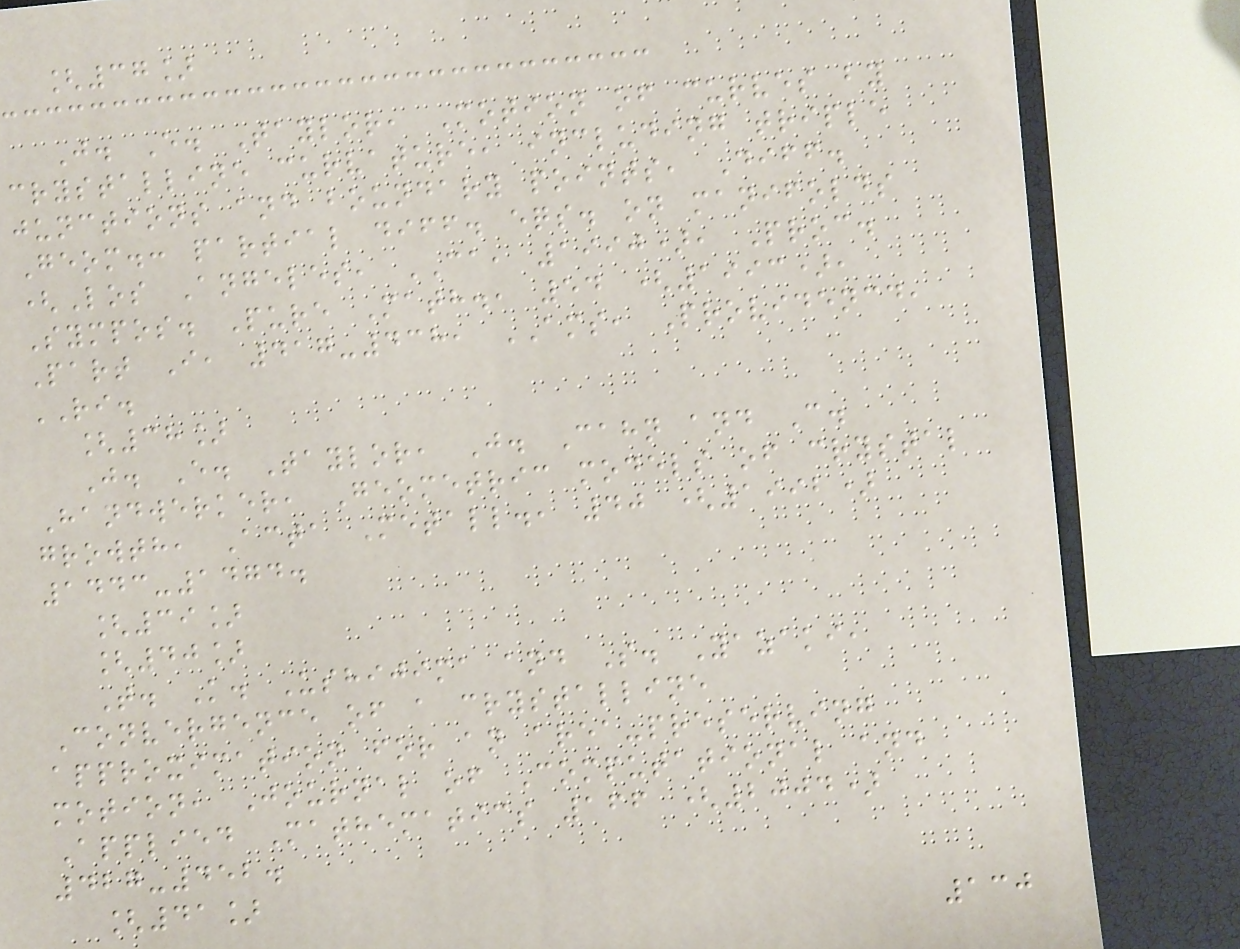[37]
J. E. Taylor, Motion of curves by
crystalline curvature, including triple
junctions and boundary points, Diff.
Geom.: partial diff. eqs. on manifolds
(Los Angeles, CA, 1990), Proc.
Sympos. Pure Math., 54 (1993),
Part I, 417-438, AMS, Providencd,
RI.
[38]
J. E. Taylor, J. Cahn and C.
Handwerker, Geometric models of crystal
growth, Acta Metall., 40 (1992)
1443-1474.
[39]
[40]
T. K. Ushijima and S. Yazaki,
Convergence of a crystalline
approximation for an area-preserving
motion, Journal of Computational and
Applied Mathematics 166 (2004)
427-452.
[41]
130
